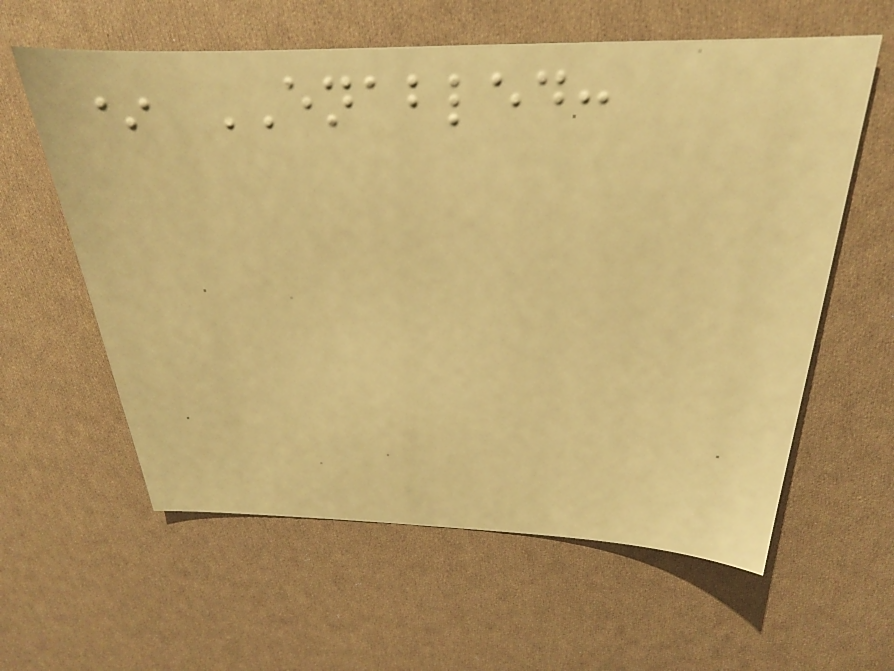* ENABLED:
